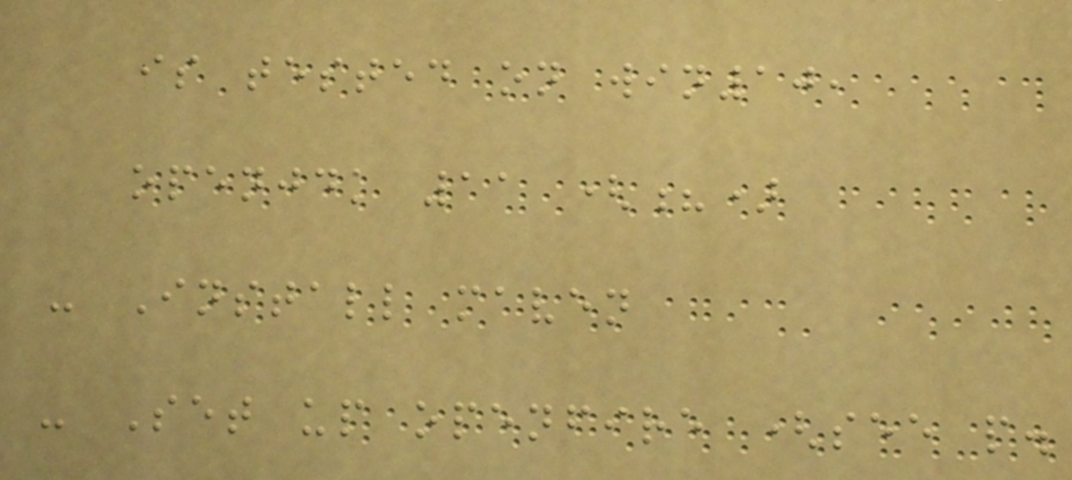is tested on win10,
openjdk 11 (?)
- Install maven
- Set up openfire (see p.
